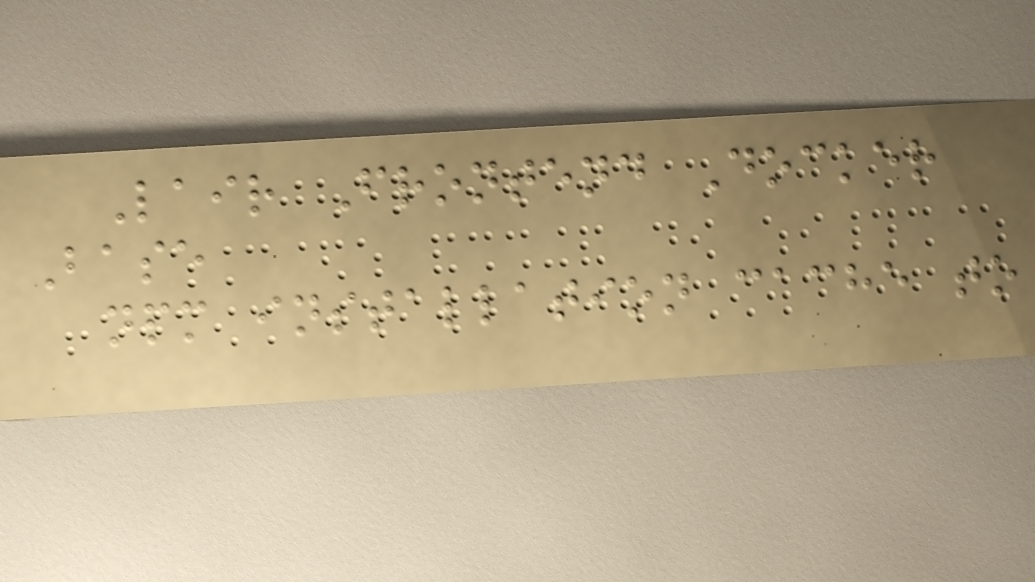Lair Frontend Docker
Base
npm installation cache to
